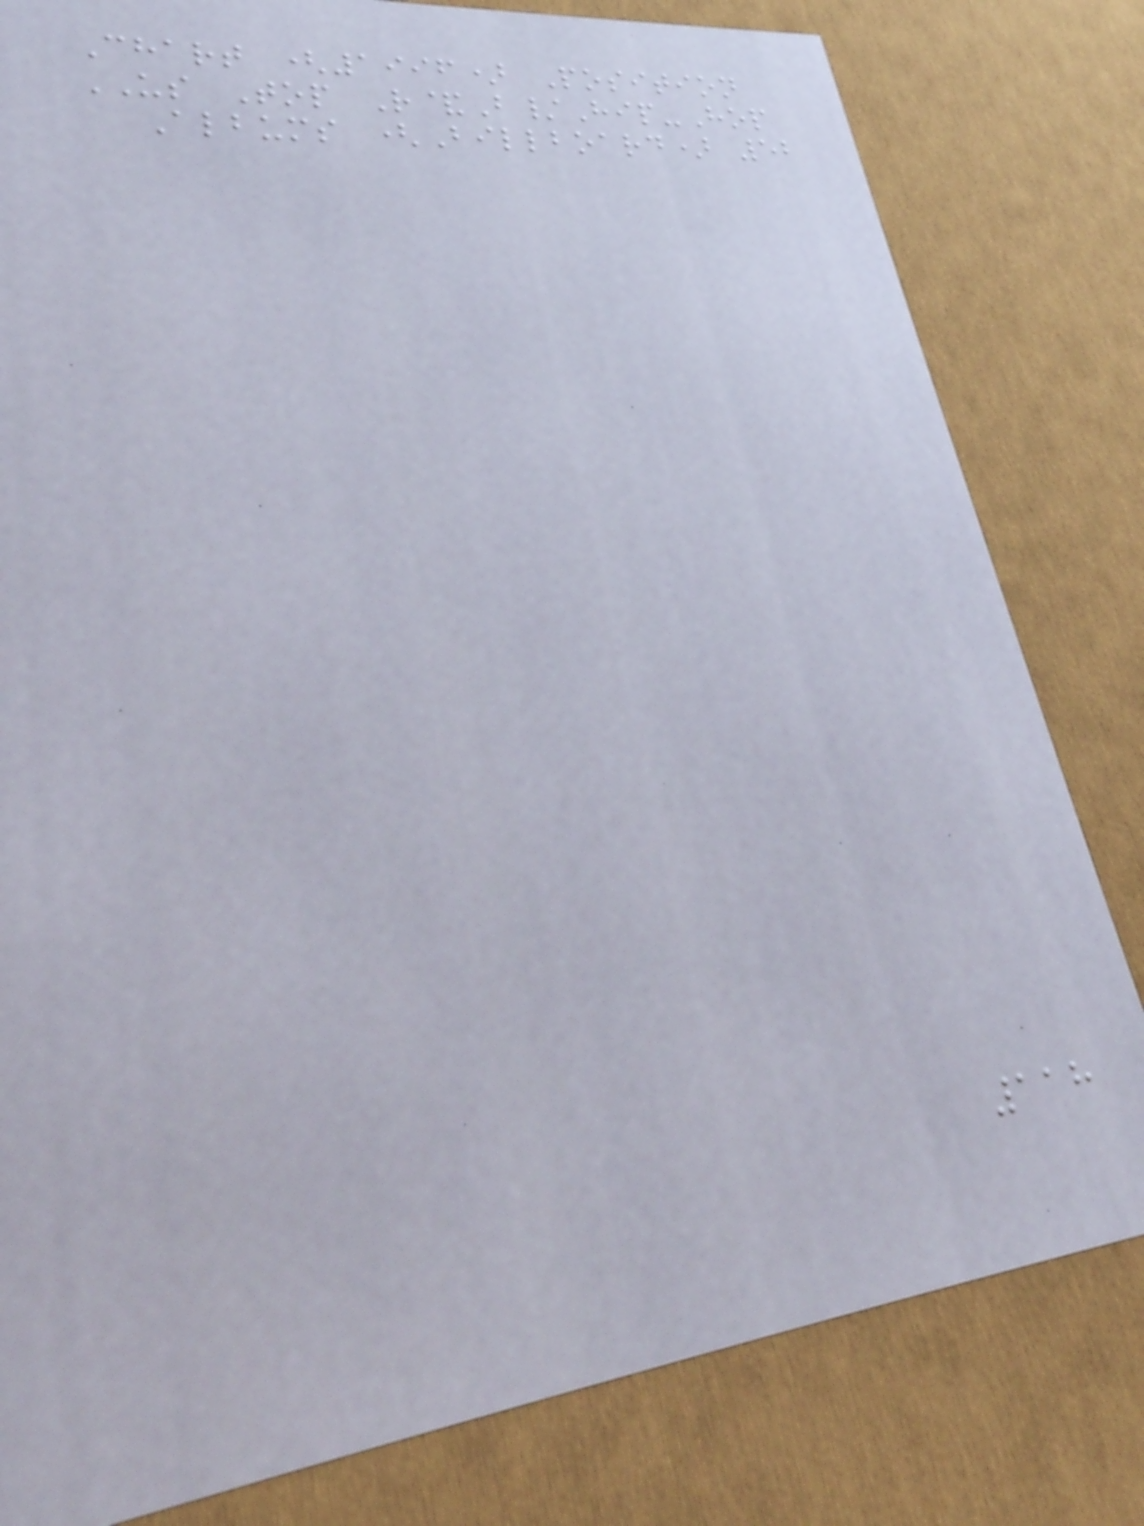Chart (1996) Position
US Top R&B/Hip-Hop
Albums (Billboard) 52
118
